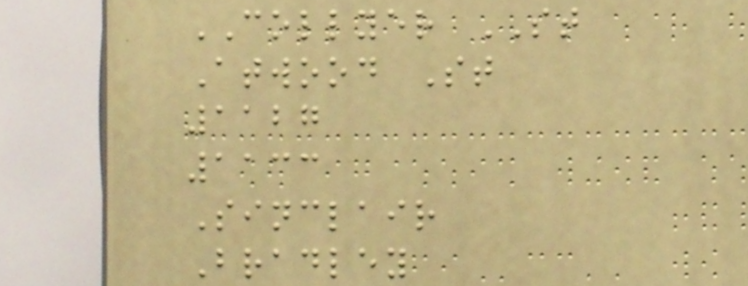COLLYER ST
Atwood St
1127
1133
Sinclair
Bradley
